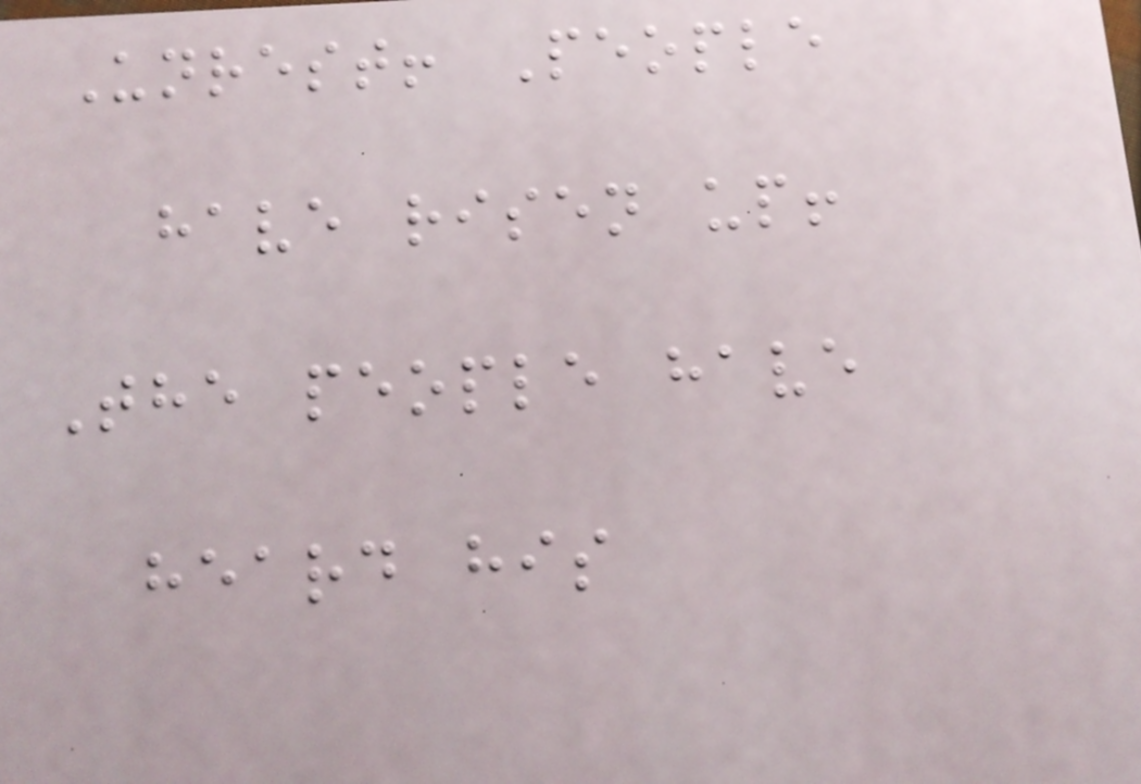Unrest! People
have risen up!
The people have
heard his
